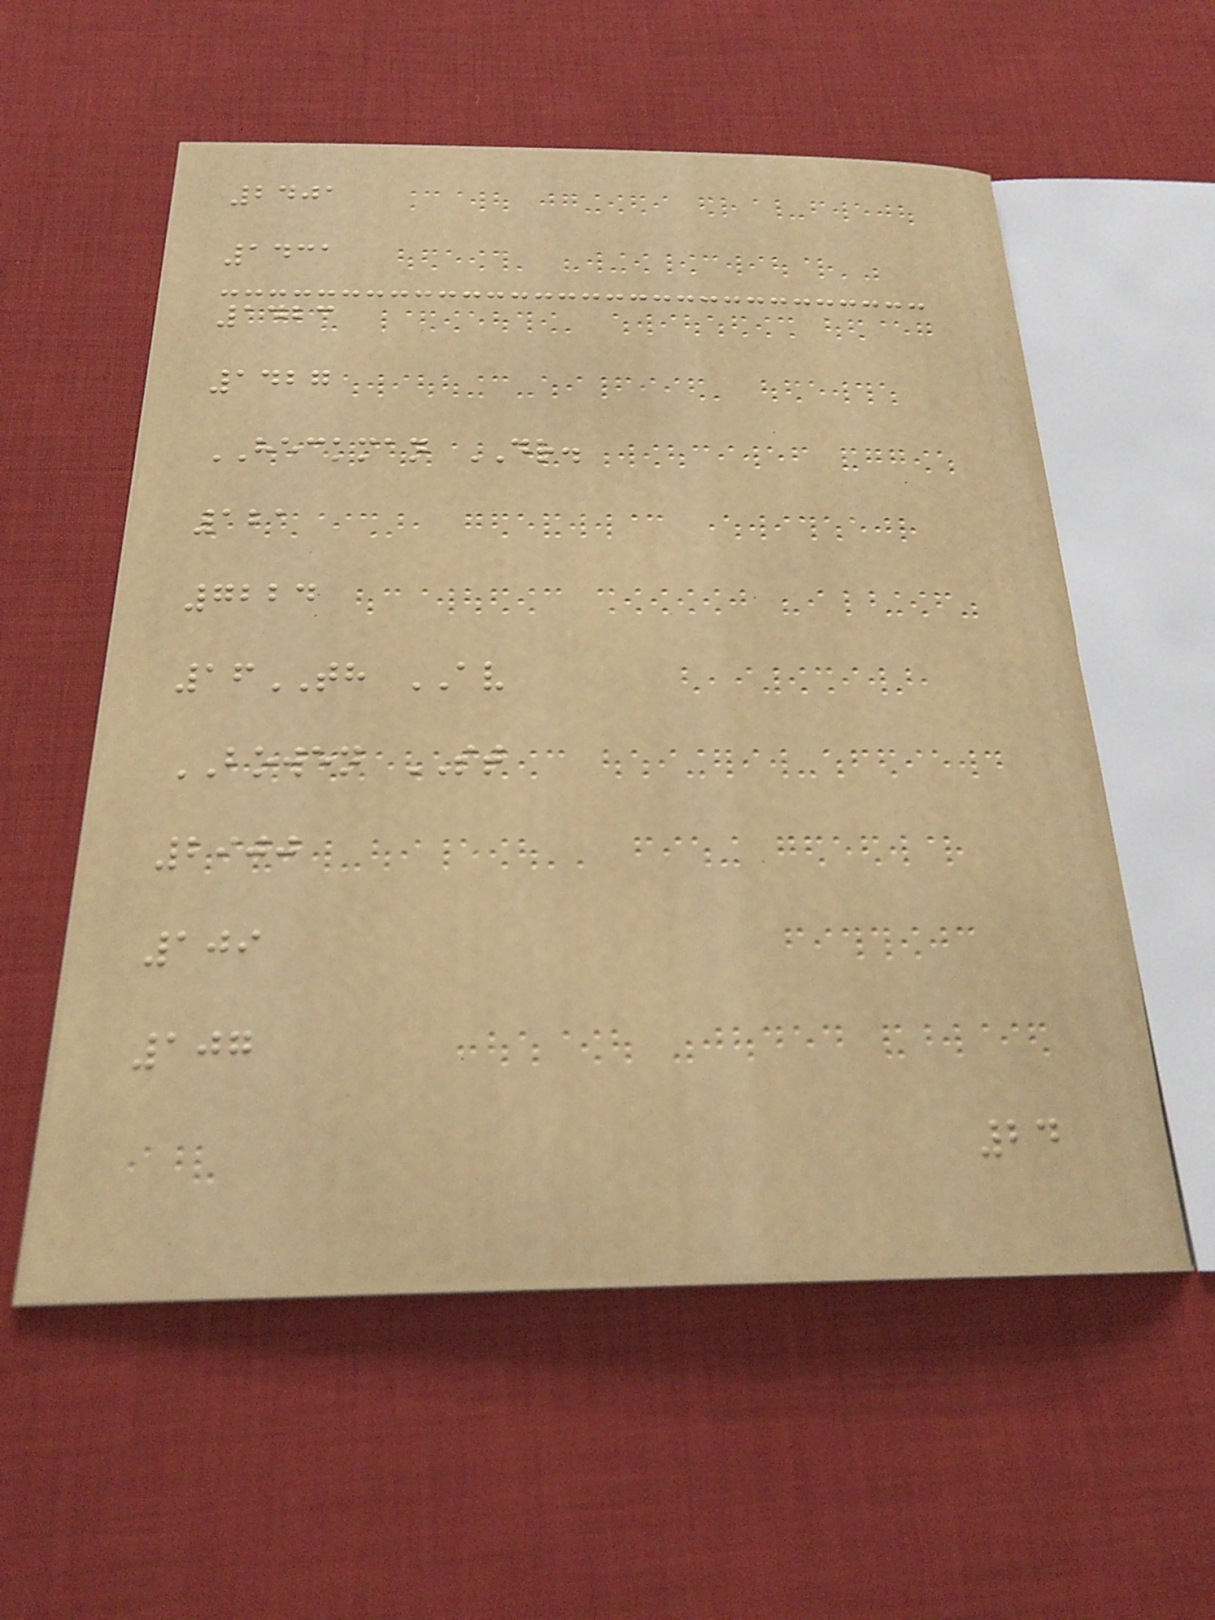2401
1431
1423
1427
HECKMAN DR.
121
7224
16TH AV
BOWEN ST
2900
109
107
24
